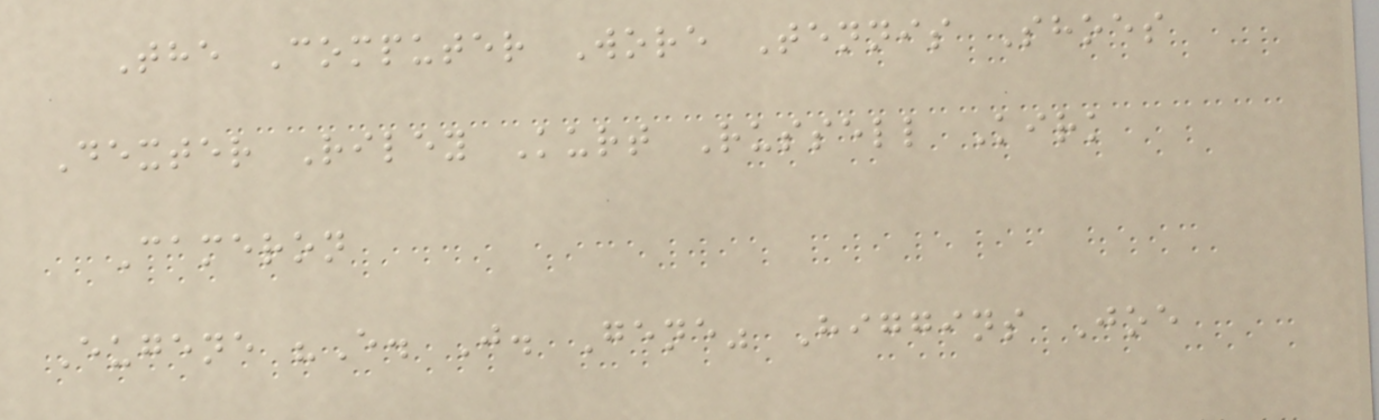The Computer Wore Tennis Shoes
Dexter Riley Kurt Russell Kirk
Cameron
Eugene "E. J. Gene" Higgins Joe
